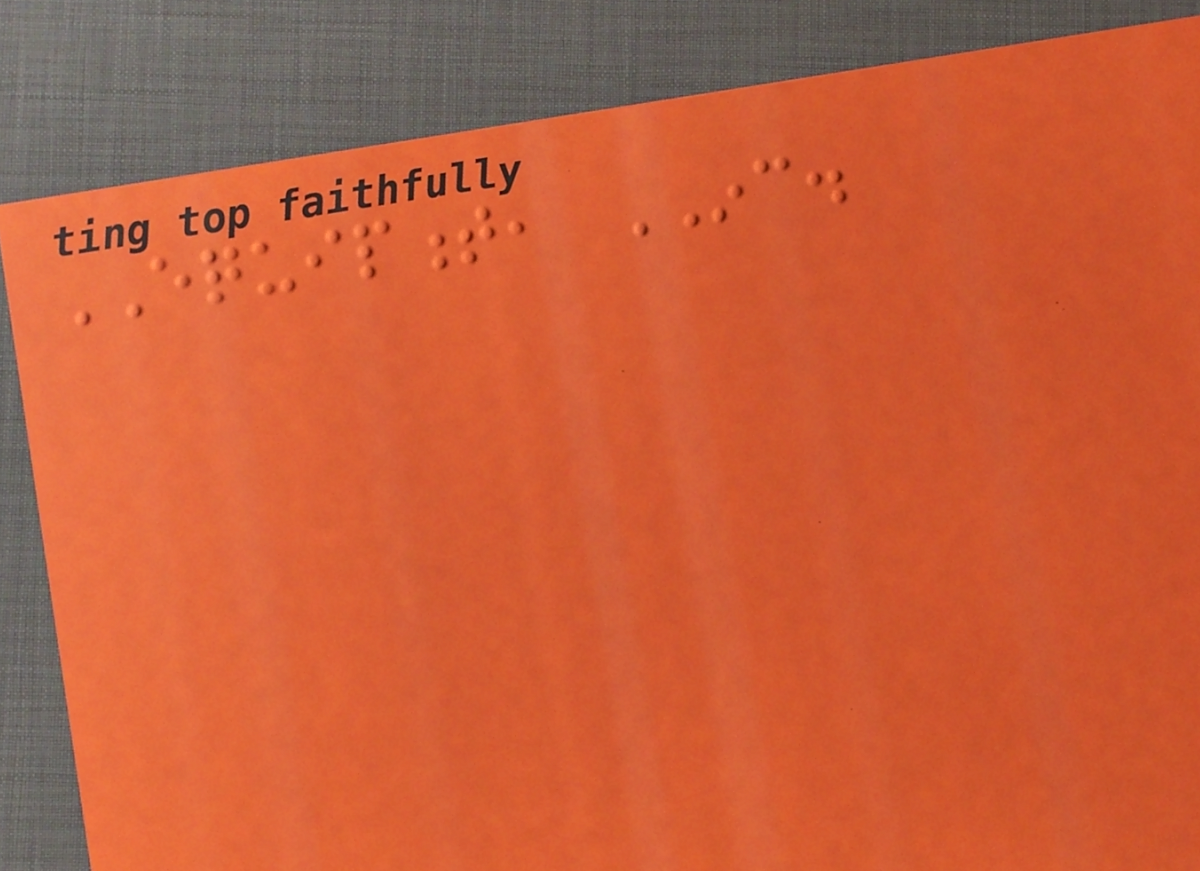EQUIPMENT, INC.
